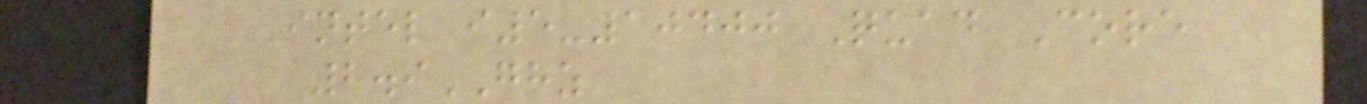Intel i5-10400 Quad Core
2.9GHZ
